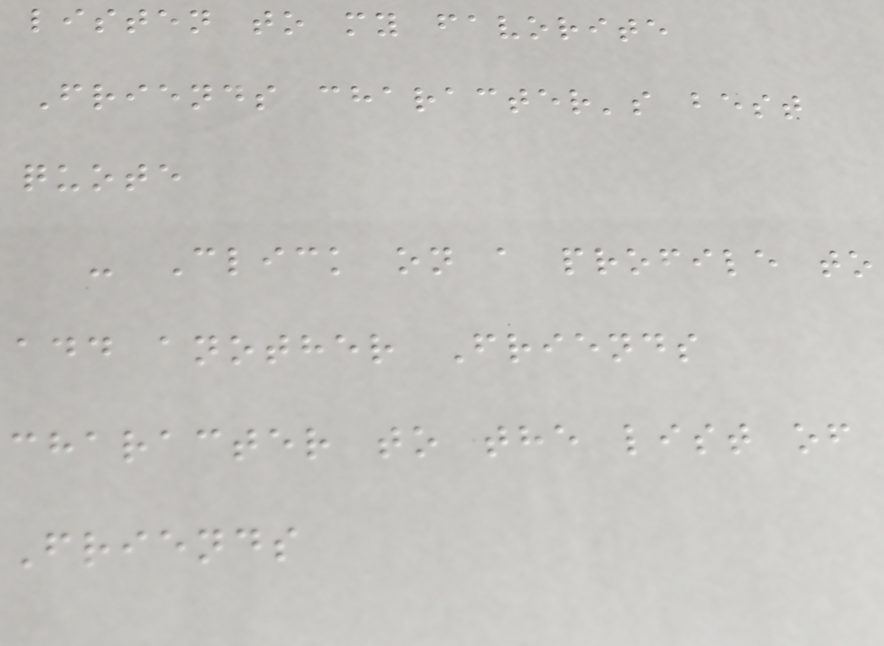listen to my favorite
Friends character's best
quote
- Click on a profile to
add another Friends
character to the list of
Friends
